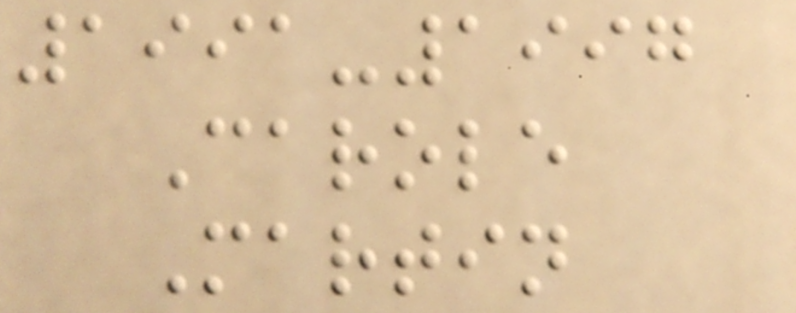1991-1997
Carole
Martin
